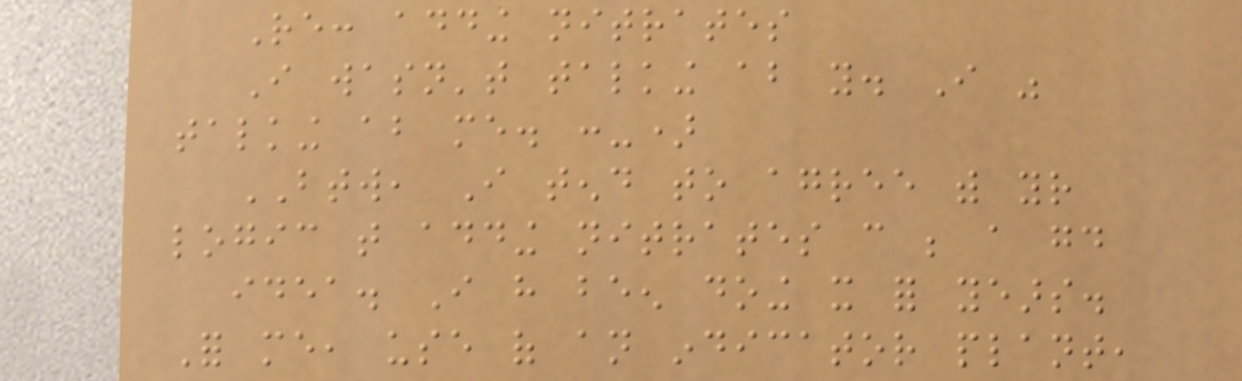Re: adding nitrates
I wasn't talking about you. I was
talking about me. :-)
BTW, I tend to agree with your
logic that adding nitrates can be a good
idea. I have been doing it for years.
For me, use of an indicator plant,
